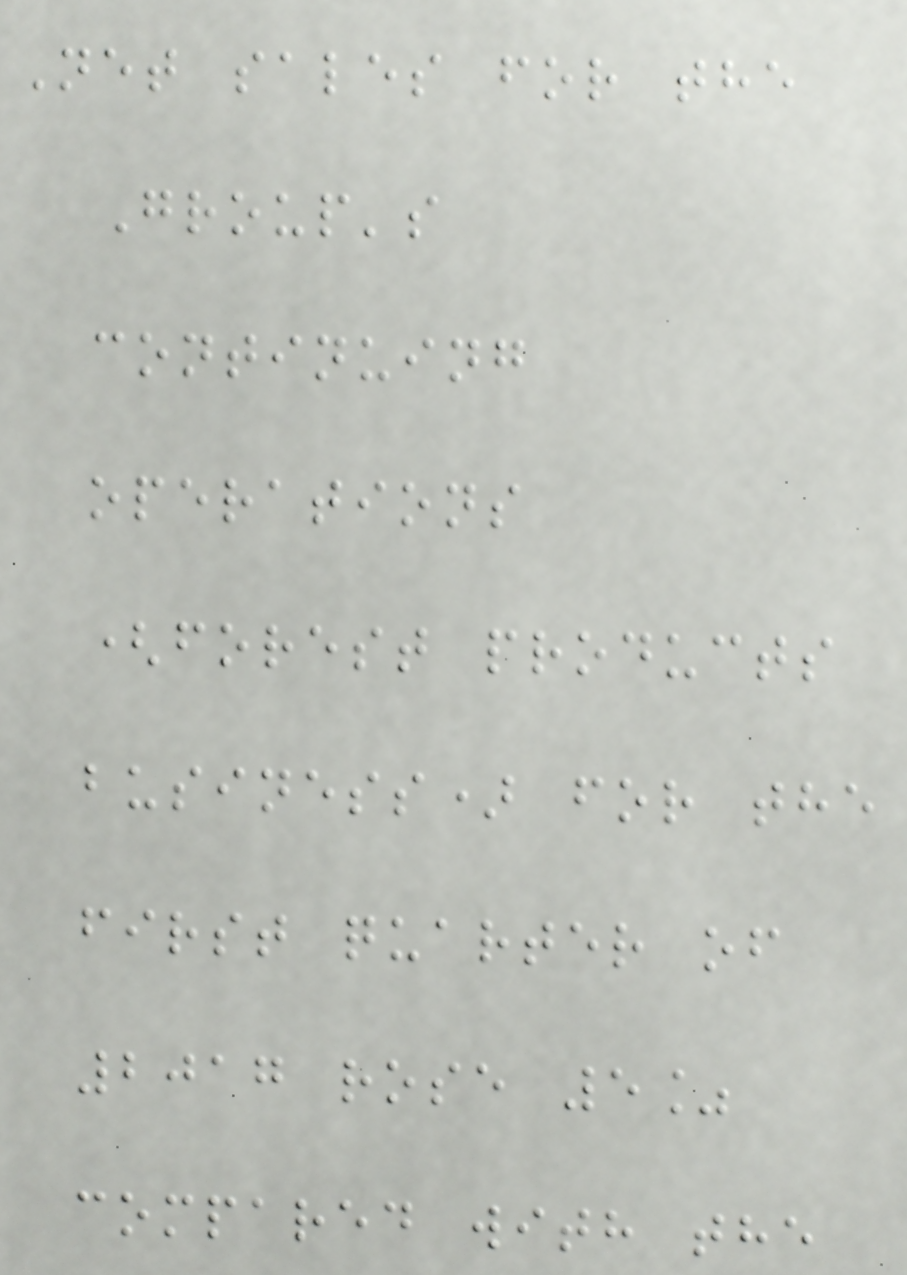Net sales for the
Group's
continuing
operations
(forest products
business) for the
first quarter of
2017 rose 5%
compared with the
